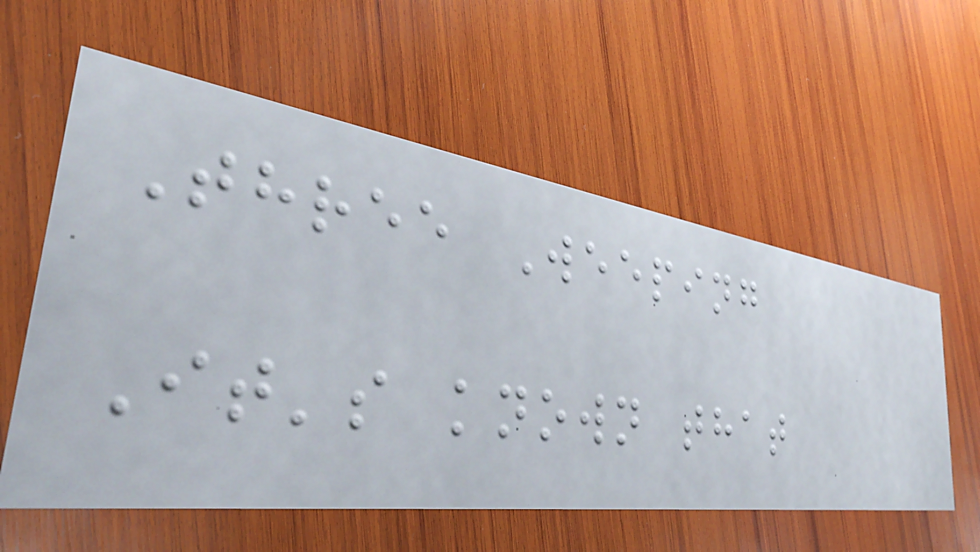Three Weeping
It's known that
